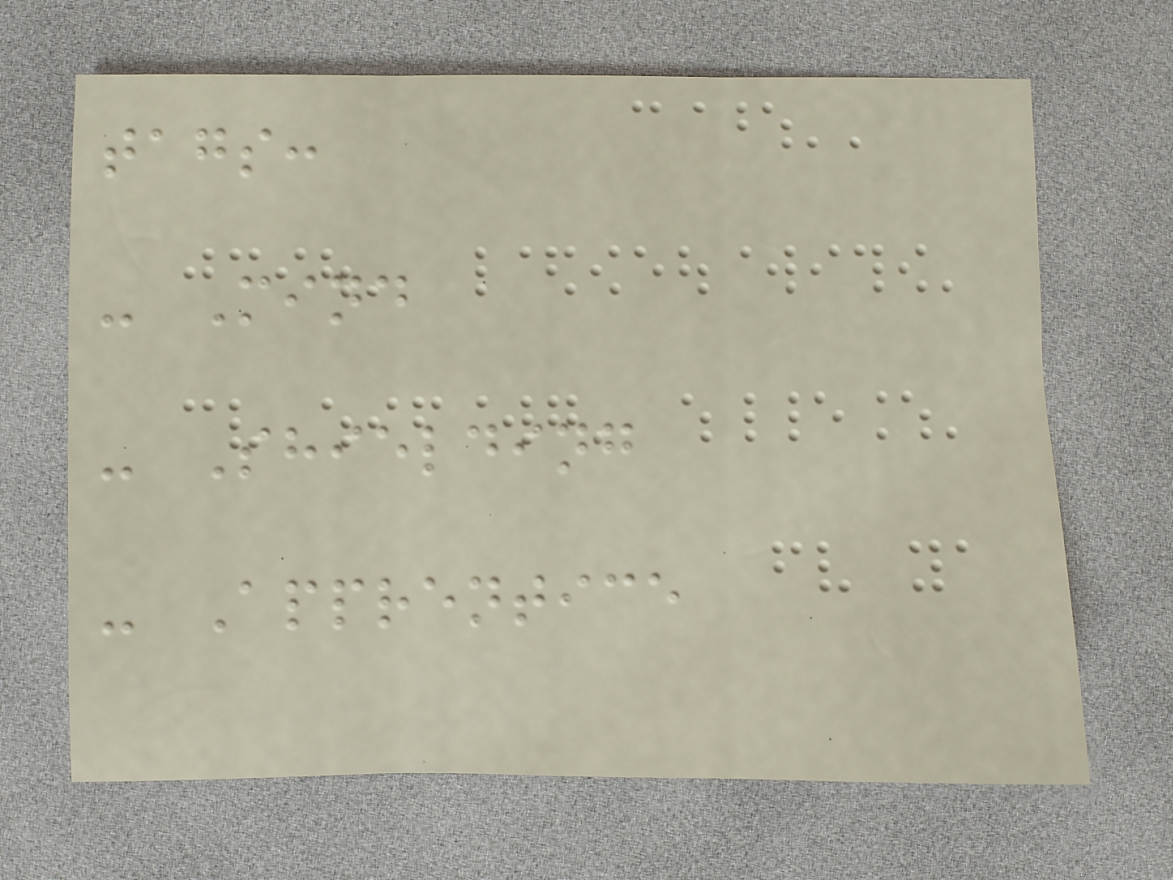tags:
- Mind
- Shielding
- Apprentice
